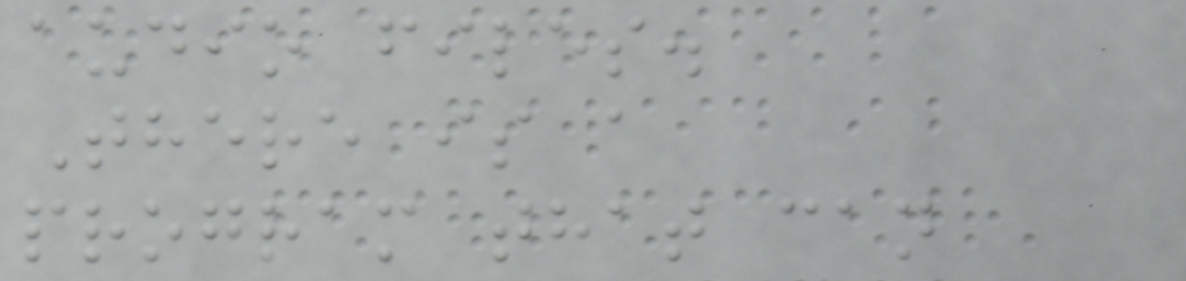audio files.
There is a
program that can
